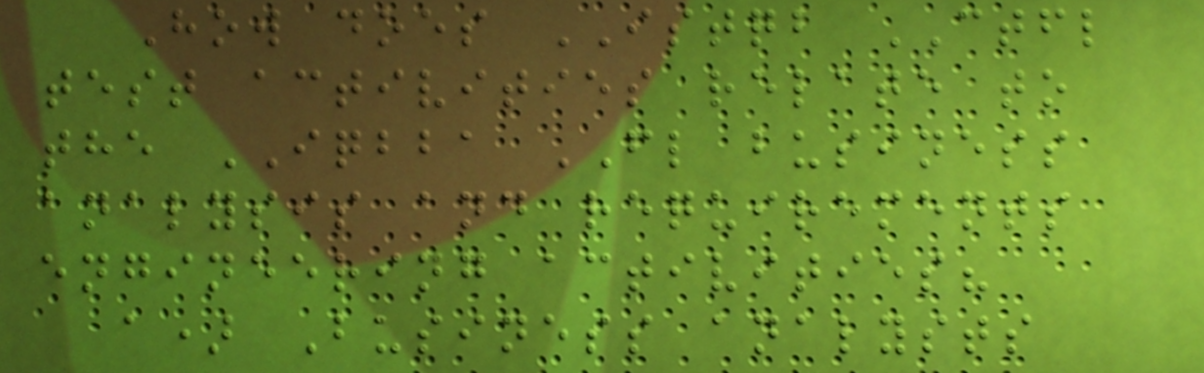How does ISTQB CTFL
test activities relate to
the IQBBA FL business
analysis and requirements
engineering activities?
a) Business analysts
